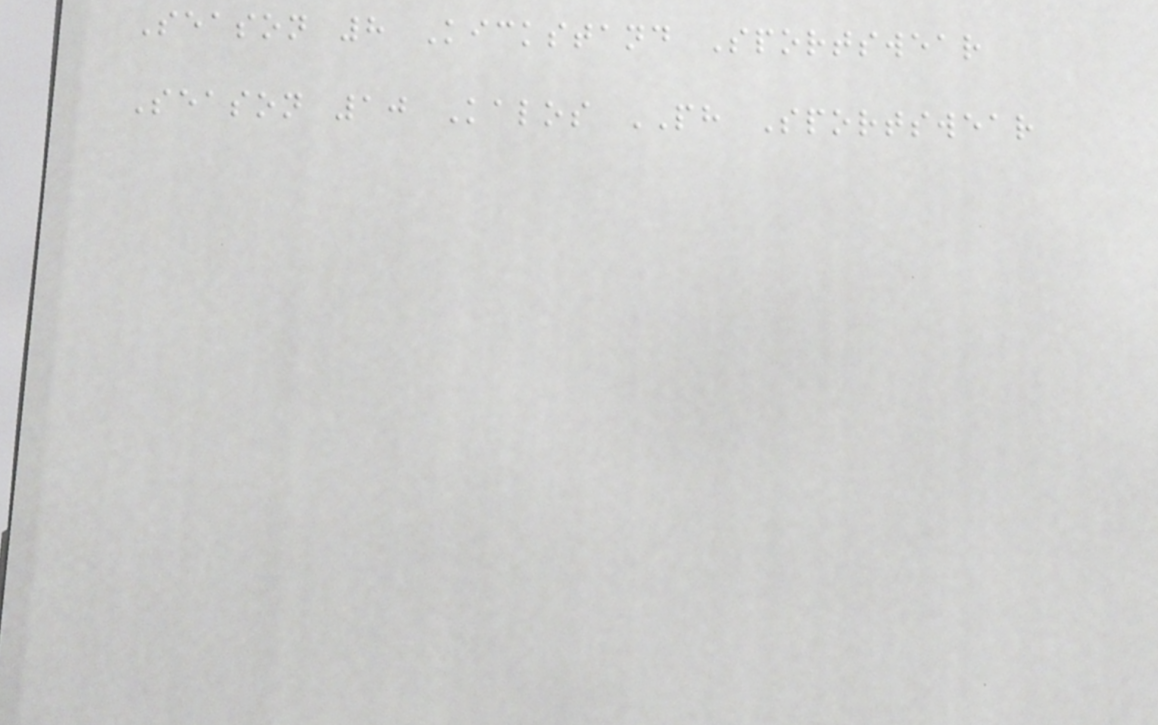Season 8 Kickstand Sportswear
Season 10 Kalos PH Sportswear
